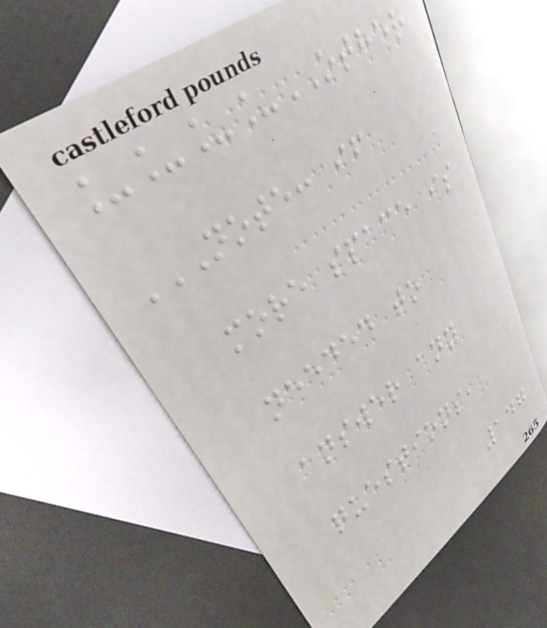____OTHER
NOTE: IF
MORE SPACE IS
NEEDED TO
ANSWER ANY
QUESTIONS,
147
